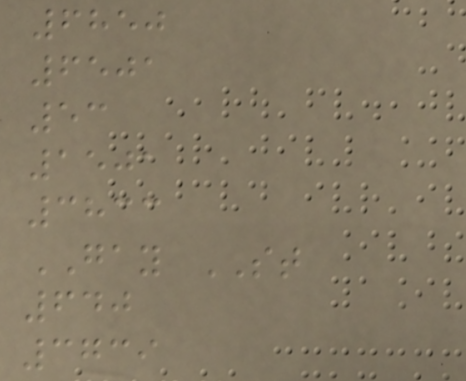6850
6501
53
1501
3833
GAY ST
640
3739
